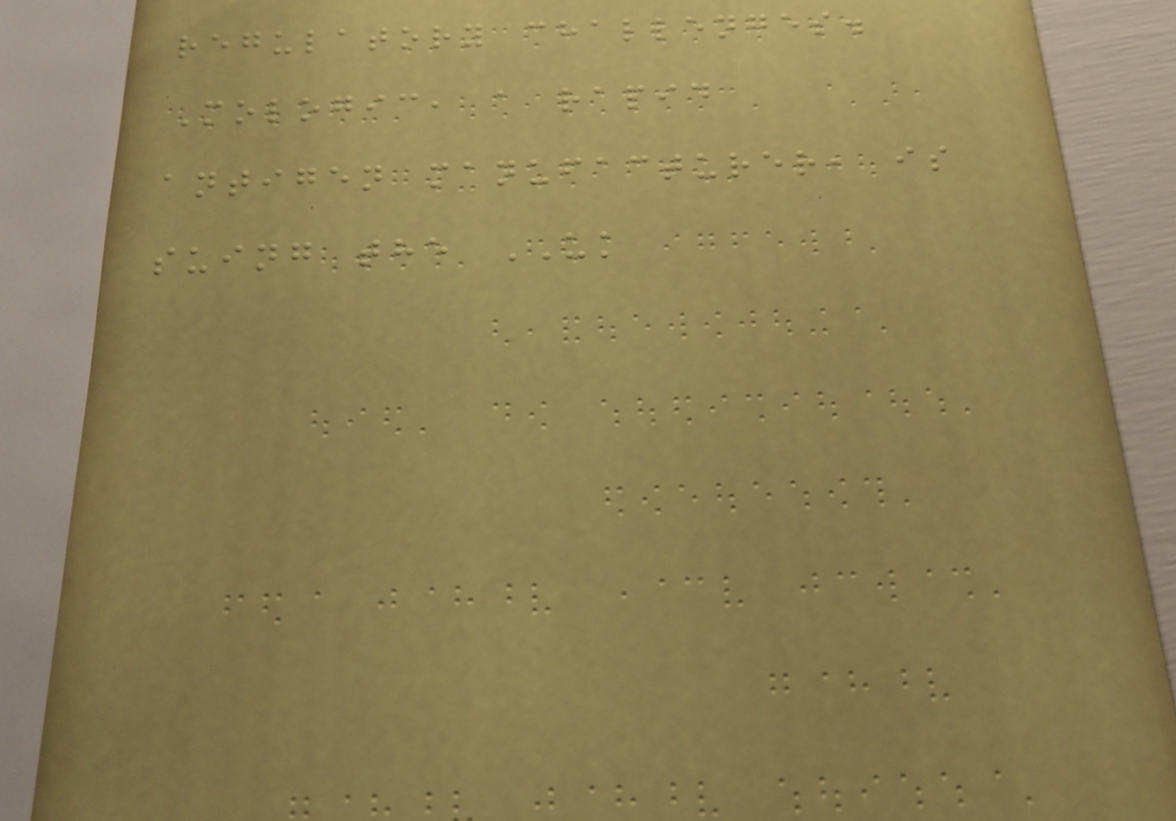regulatory challenges.
Mologic, a rapid
antigen manufacturer, is
suing the UK
